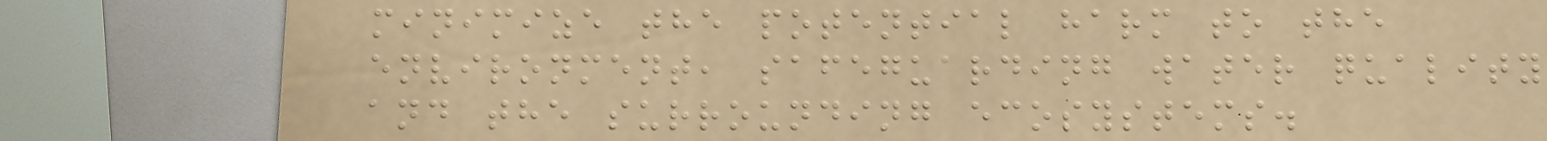minimize the potential harm to the
environment, safeguarding water quality
and the surrounding ecosystems.
